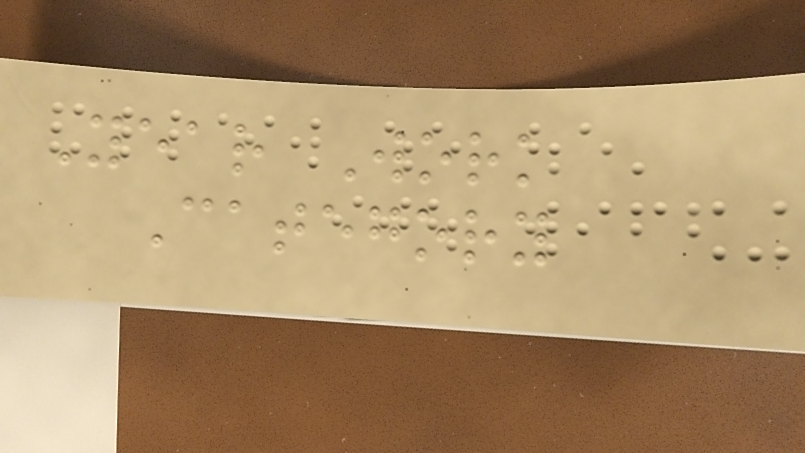Year Work
Category
